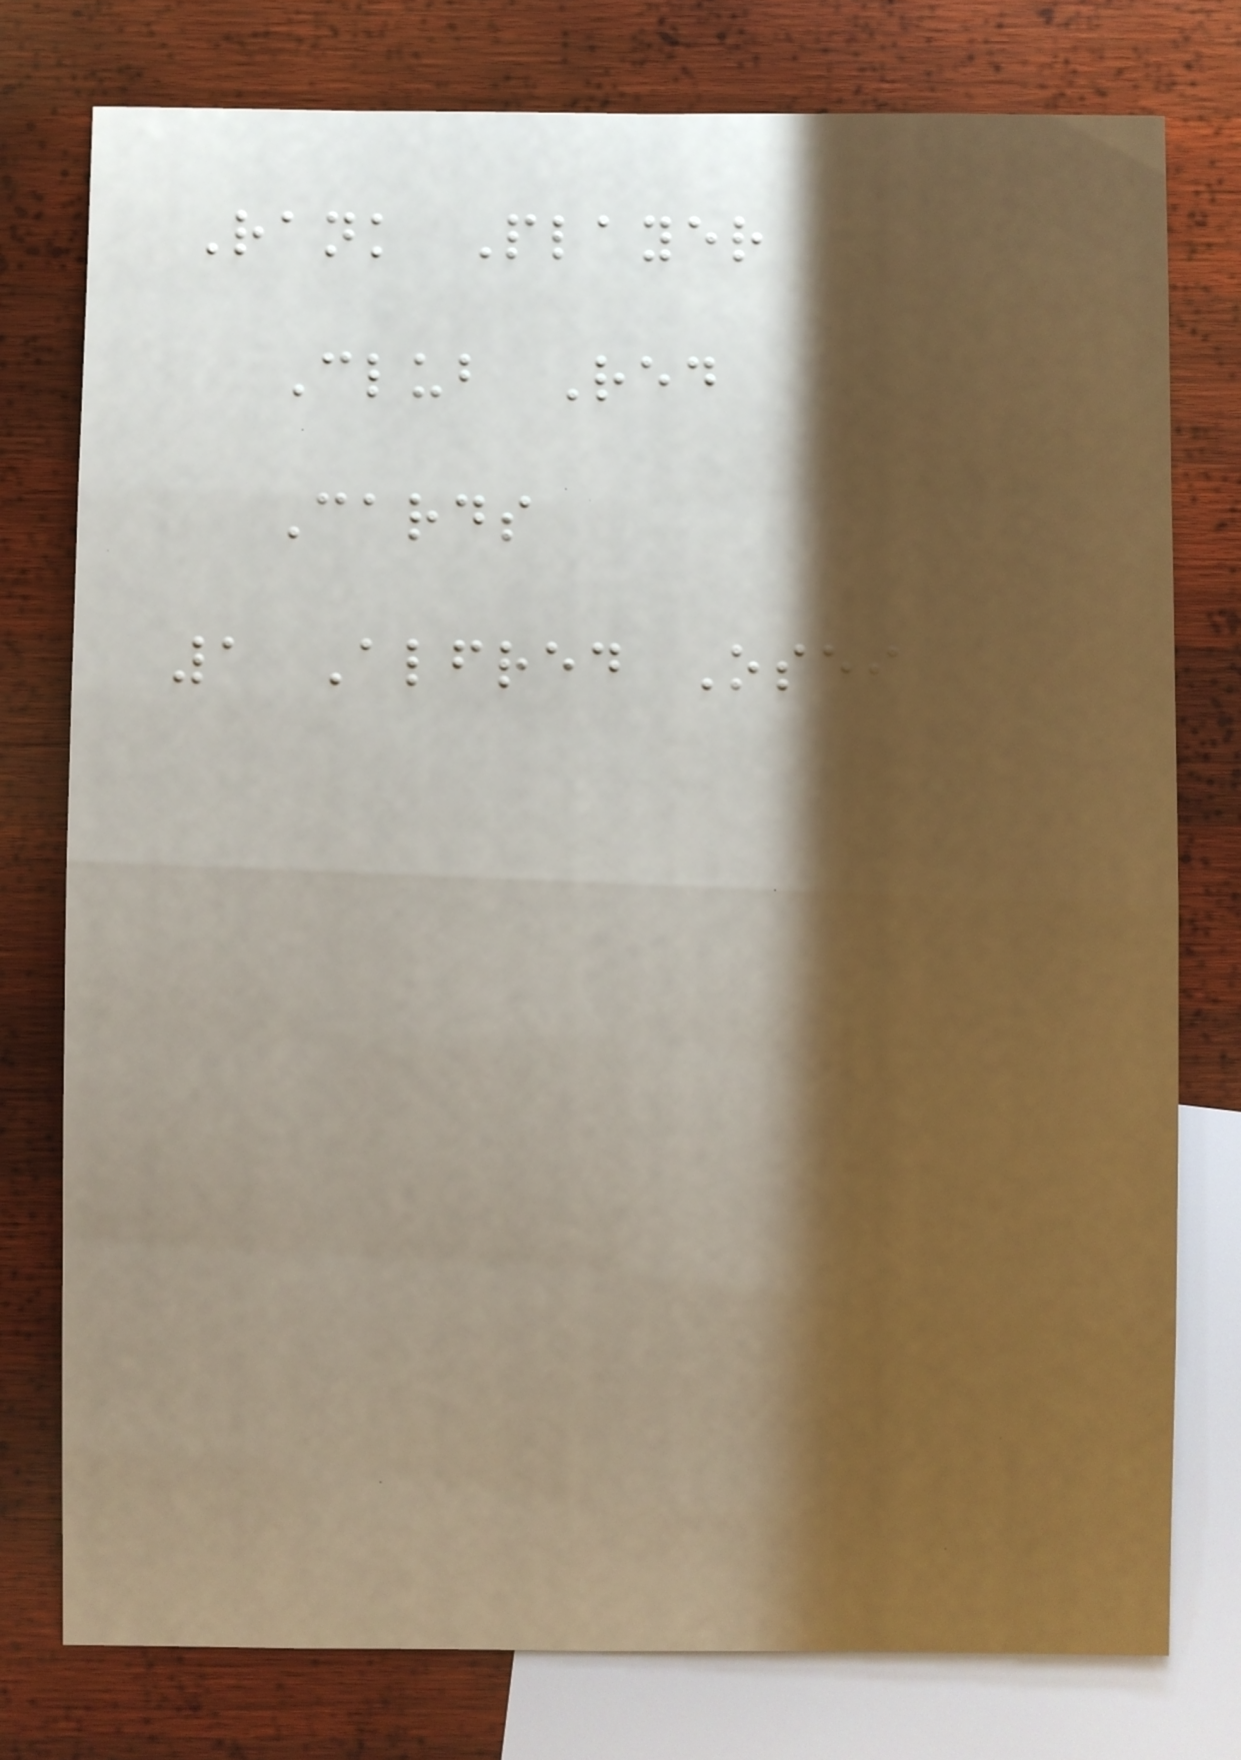Rank Player
Club Red
Cards
1 Alfred Osei
